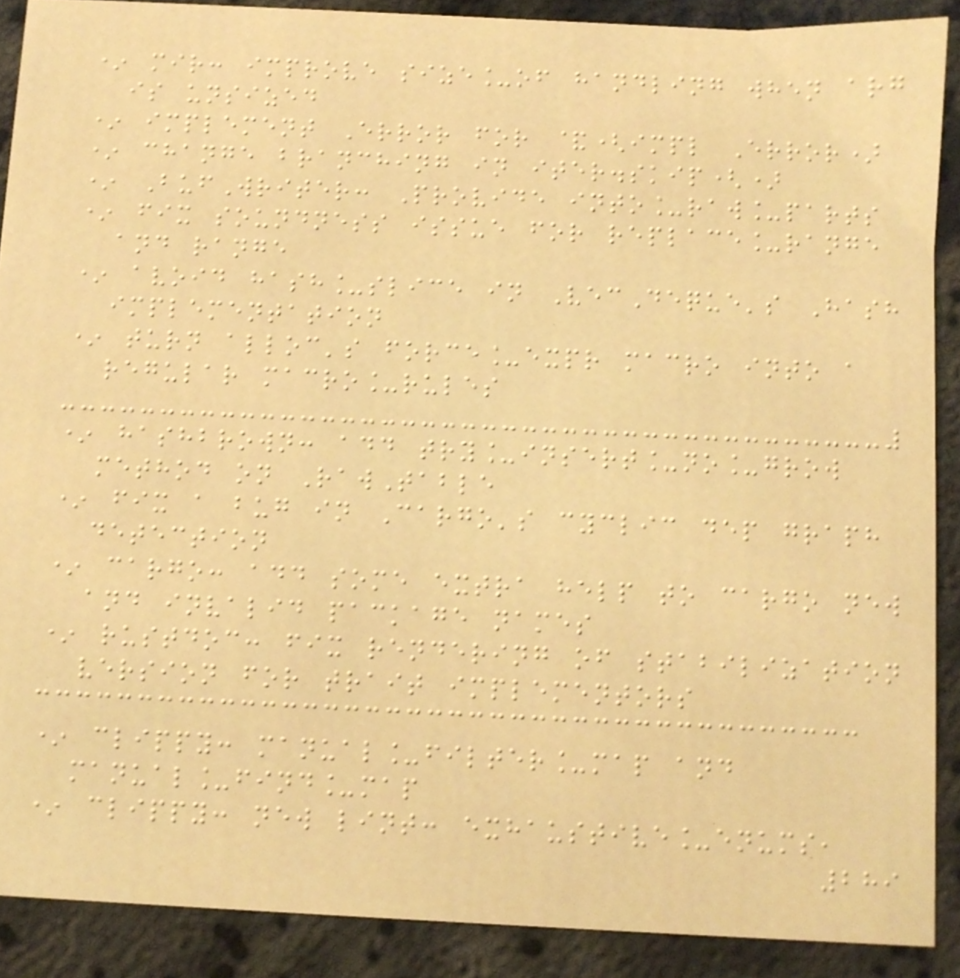* mir: improve size_of handling when arg
is unsized
* implement Error for &(impl Error)
* change branching in iter.skip()
* BufWriter: Provide into_raw_parts
* fix soundness issue for replace_range
and range
* avoid hash_slice in VecDeque's Hash
implementation
* turn alloc's force_expr macro into a
regular macro_rules
* hashbrown: add try_insert_no_grow
method on RawTable
* fix a bug in Cargo's cyclic dep graph
detection
* cargo: add some extra help to cargo new
and invalid package names
* rustdoc: fix rendering of stabilization
version for trait implementors
* clippy: manual_filter_map and
manual_find_map
* clippy: new lint: exhaustive_enums,
289
